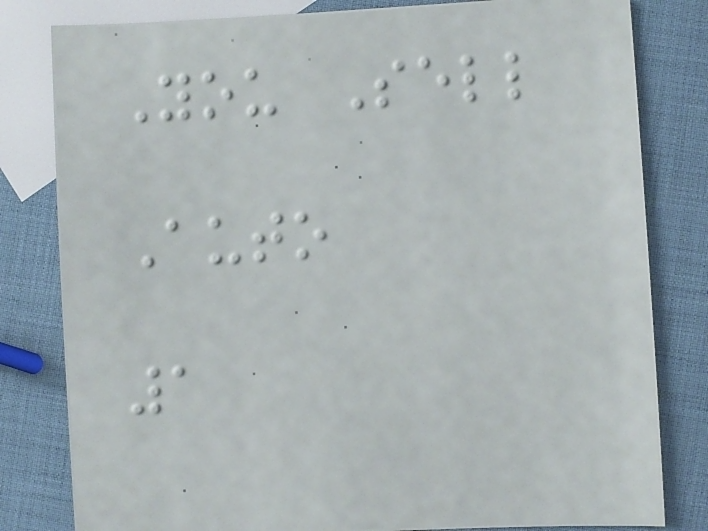You Sell
Auto
1
